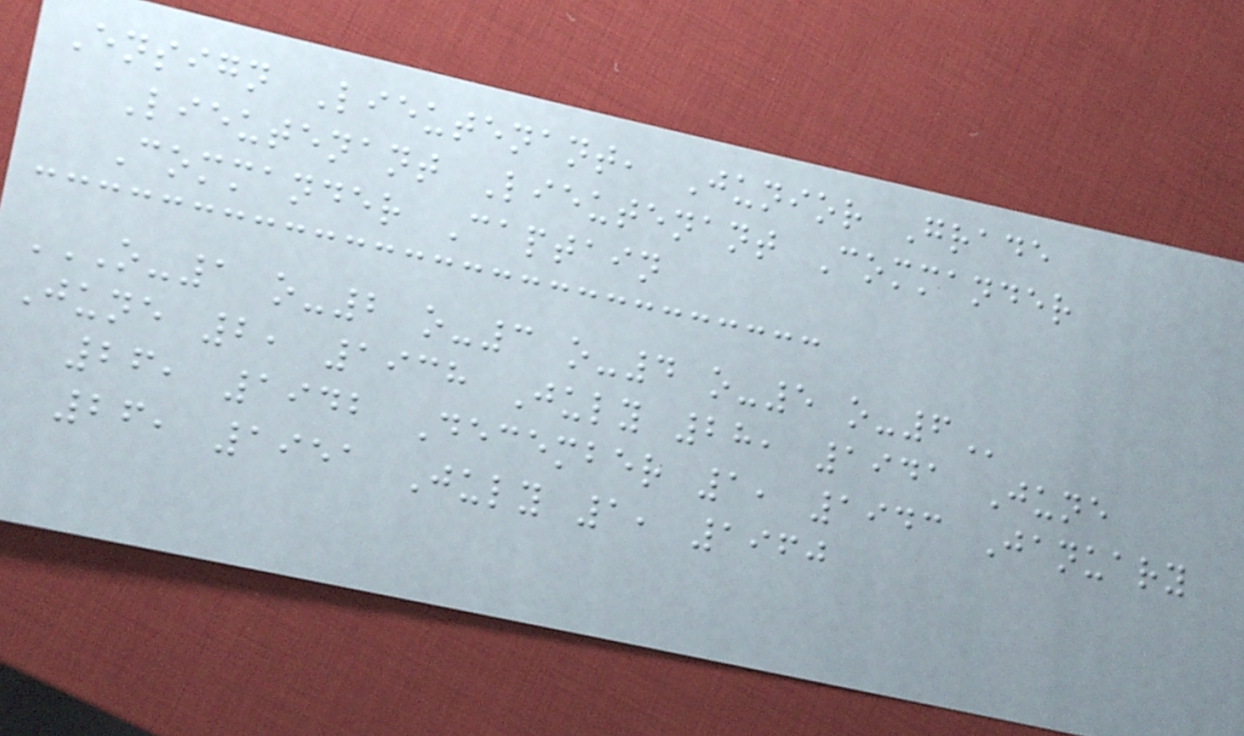Ensign Lieutenant, Junior Grade
Lieutenant Lieutenant Commander
Commander Captain
O-1 O-2 O-3 O-4 O-5 O-6
June 2, 1938 July 28, 1941 June
26, 1942 December 1, 1943 January
26, 1951 July 1, 1960
